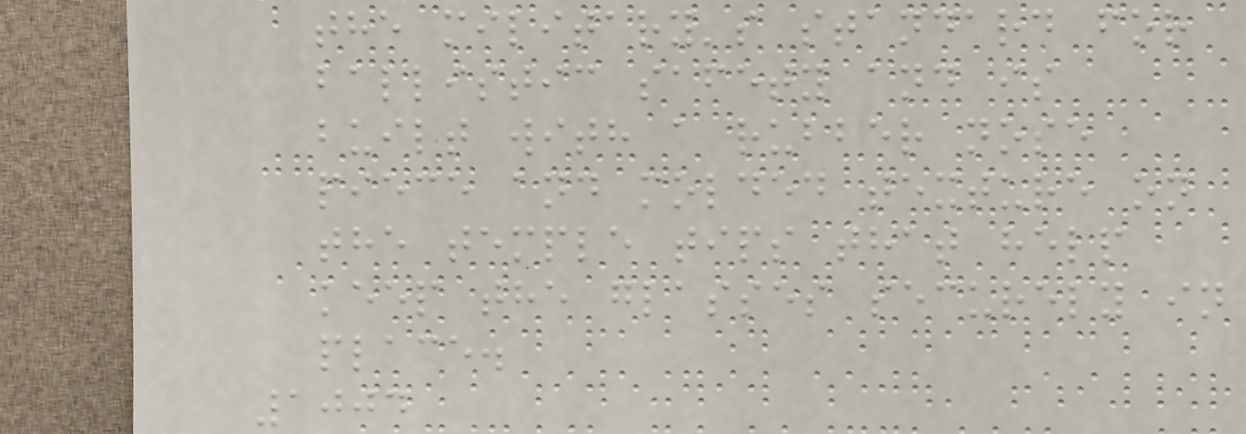the military's standard for
ballistic safety and is
built with a rubber nose
piece and molded texture on
the temple tips that help
keep the glasses securely in
place.
1004
